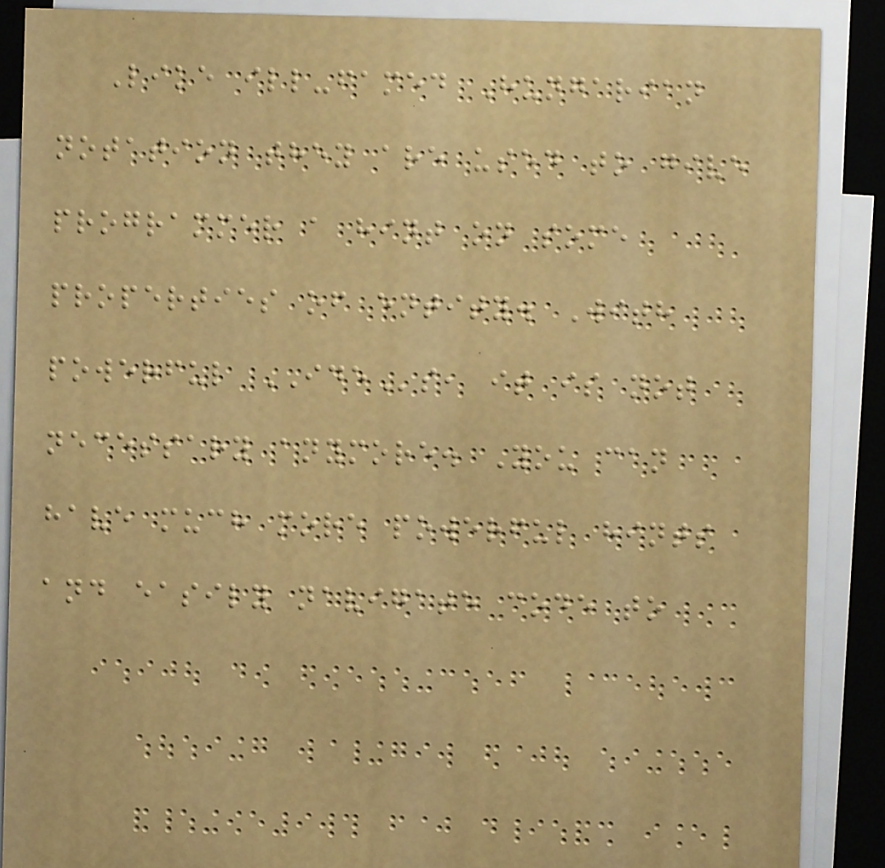Like ill-famed Hungarian
notation they are used to give
programmer a hint on some
properties of entity. With
powerful IDEs, it is not
necessary anymore. You can
have much more powerful hints
and easily navigate code to
